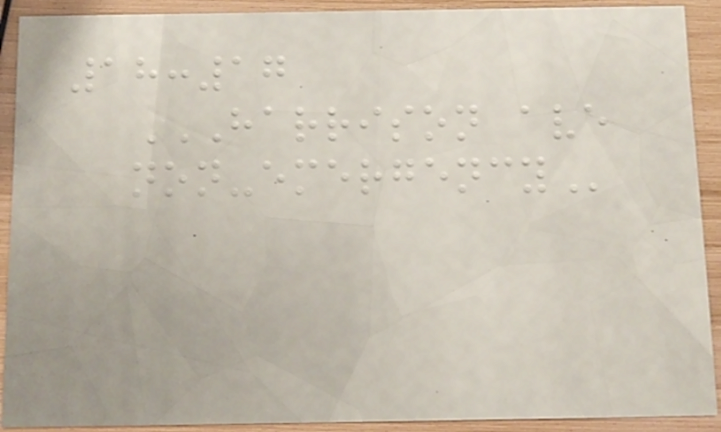18:17
HARRISON AVE
NON-EMERGENCY
